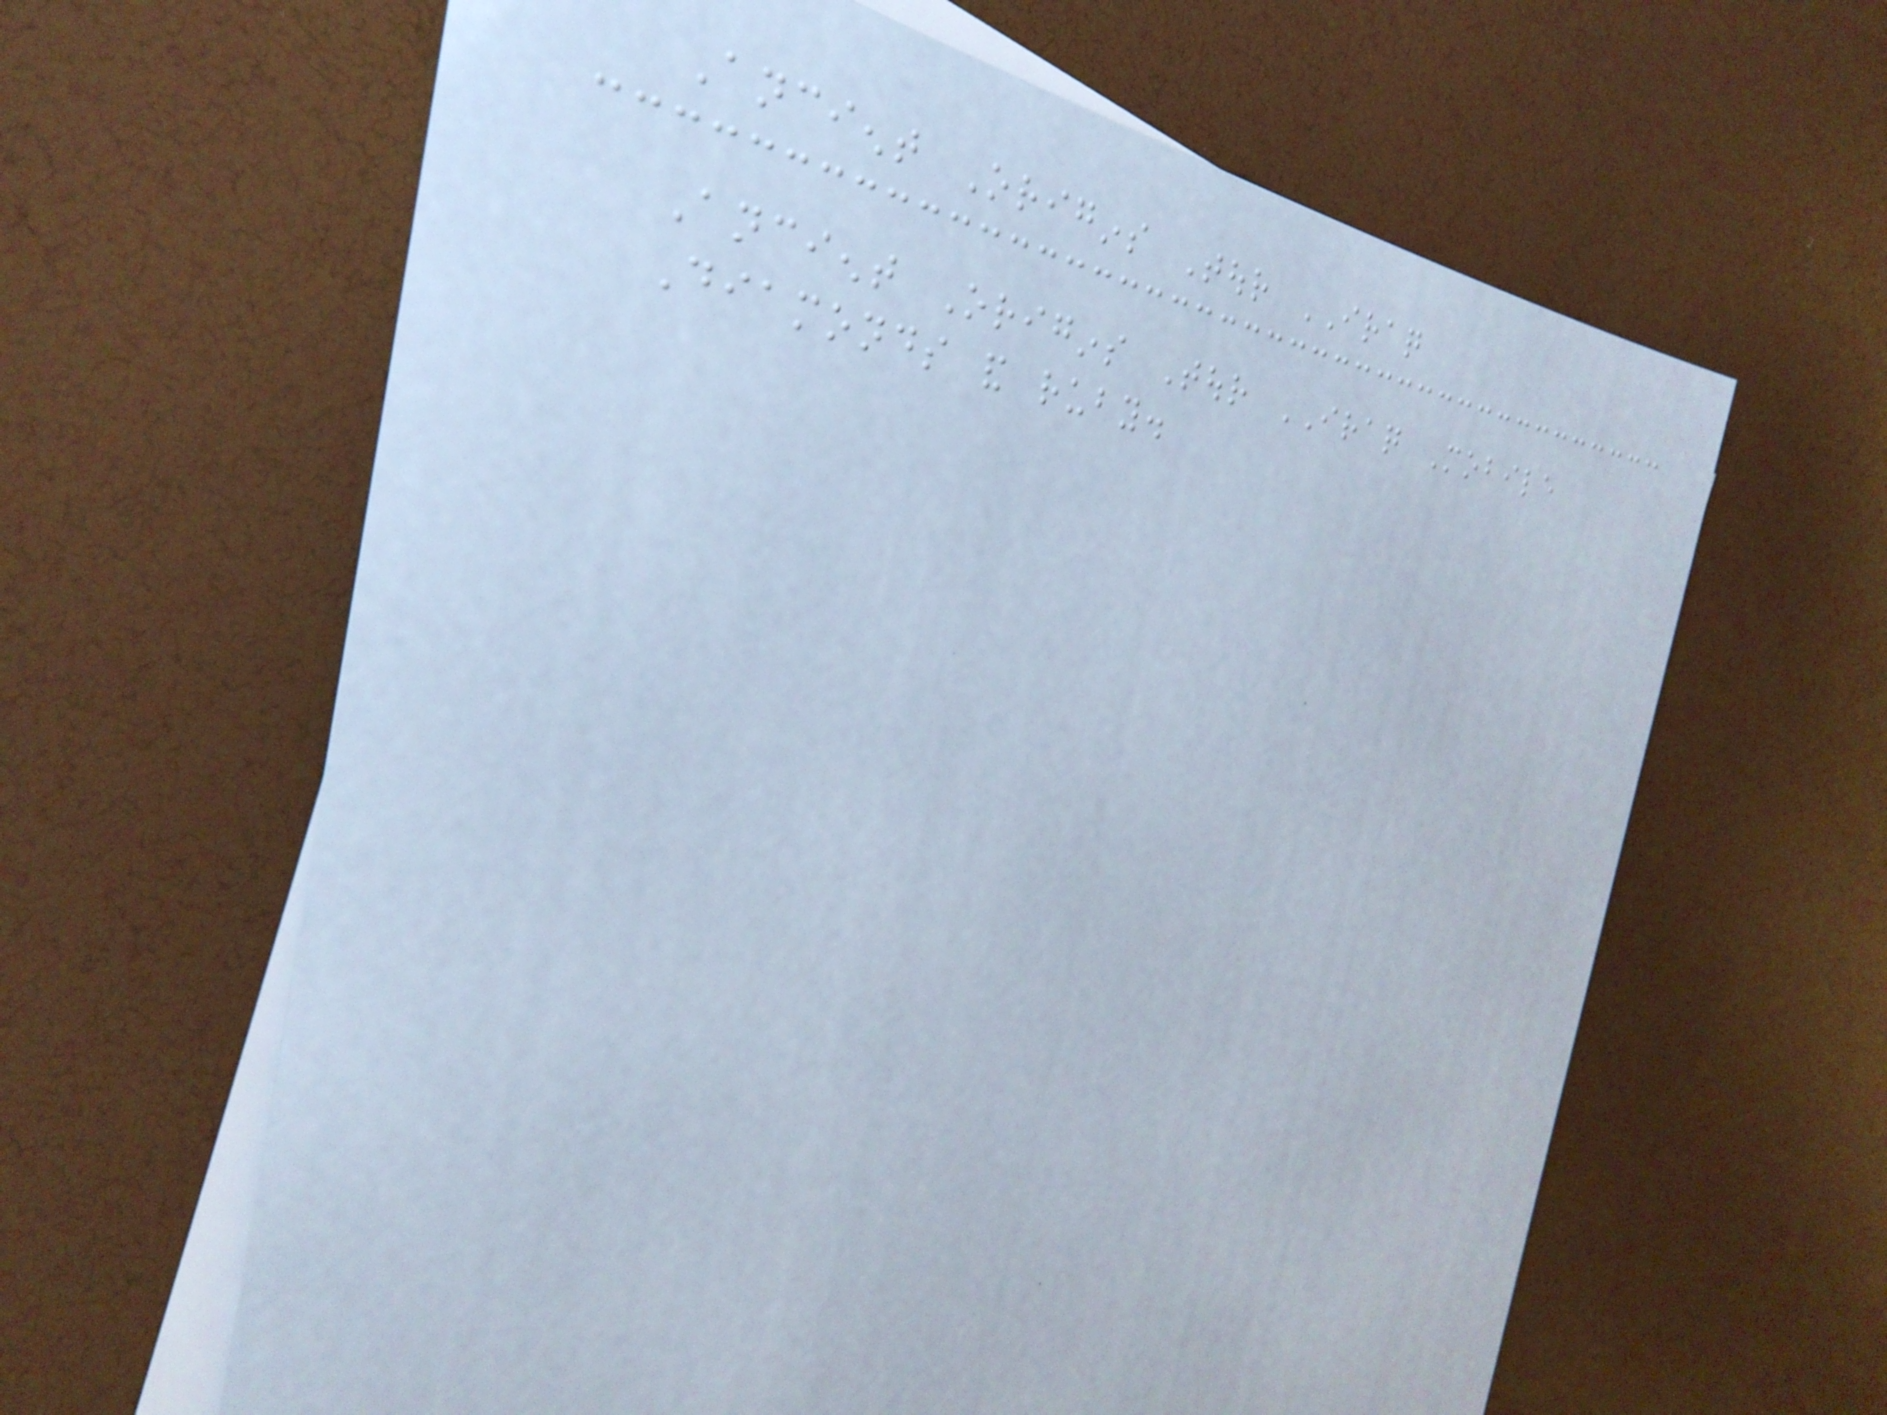Ancient Origins Tour IRAQ
Ancient Origins Tour IRAQ Mobile
Diamonds and ruby.
